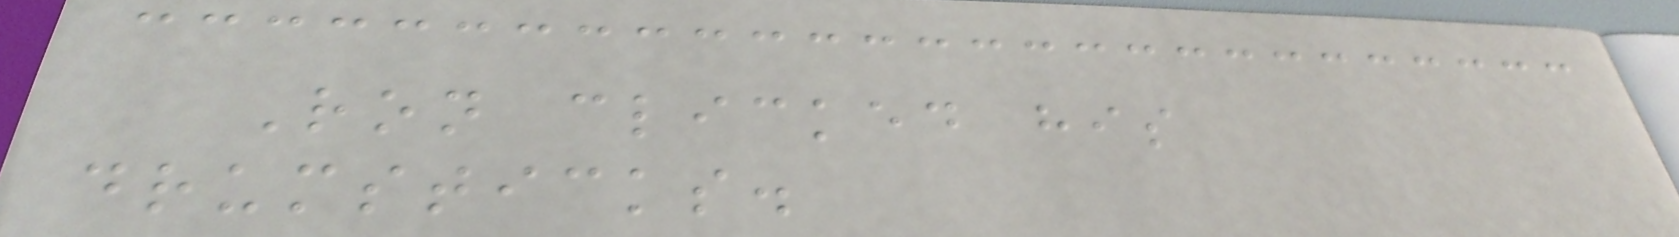Ron clicked his
drumsticks.
